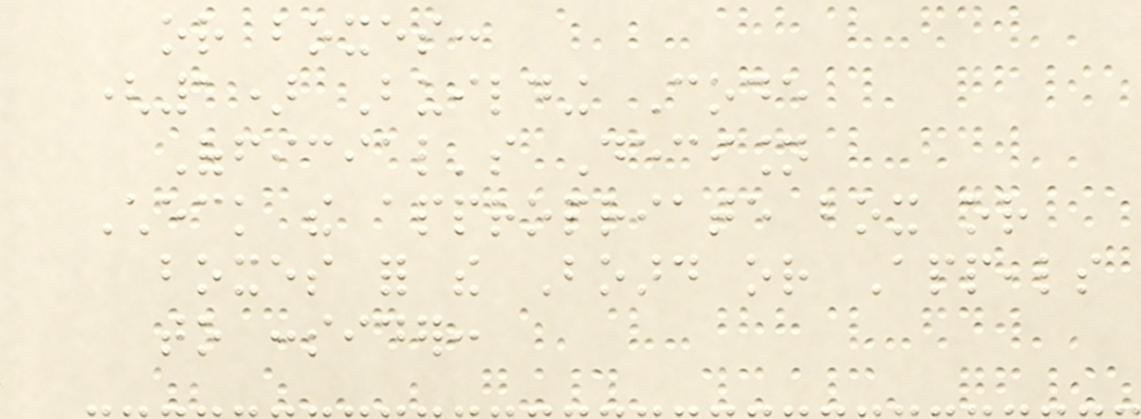or boxes:
(1) Building Code
Official's Decision
Check the appropriate box or
boxes for the Board or Appeals
to consider:
